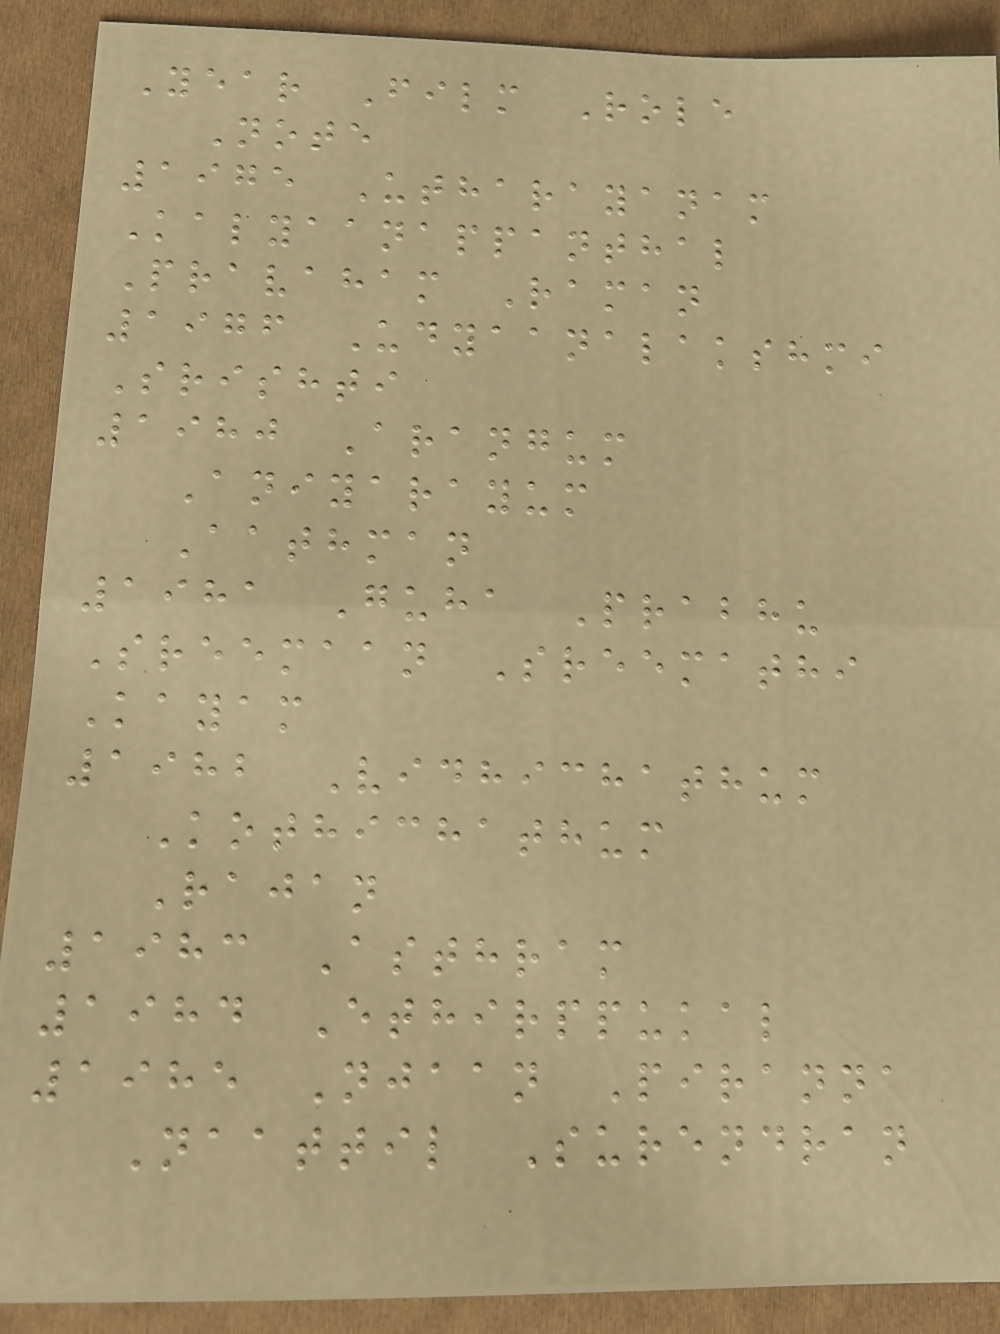Year Film Role
Note
1975 Utharayanam
Kalyaanappanthal
Pravaham Raman
1976 Udyaanalakshmi
Srishti
1980 Arangum
Aniyarayum
Aathman
1981 Guha Prabhu
Sreemaan Sreemathi
Kayam
1982 Vidhichathum
Kothichathum
Rajan
1983 Asthram
1984 Ethirppukal
1985 Njaan Piranna
Naattil Surendran
